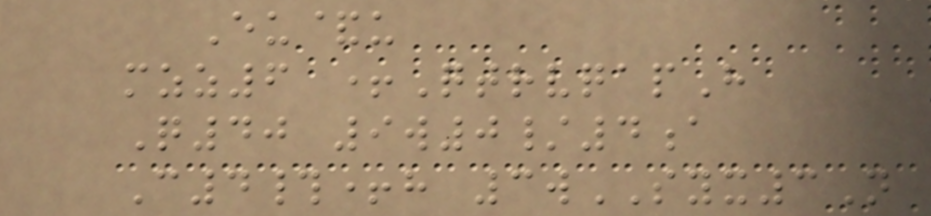Eu&u
mzz6 +QtrvqapH
Q40 9w0/4a
C4#+h 3wSYX3N
